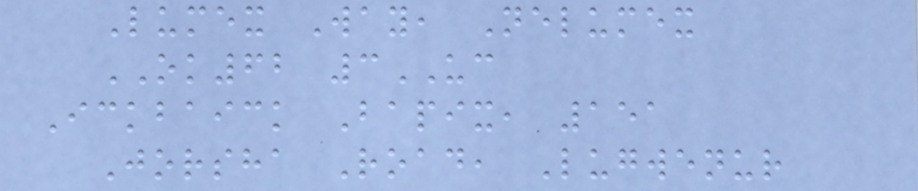Lumex Way, Nelumex
OK62 3UC
Ickbaick Bapix, 151
Jorsha Road, Lugwenur
